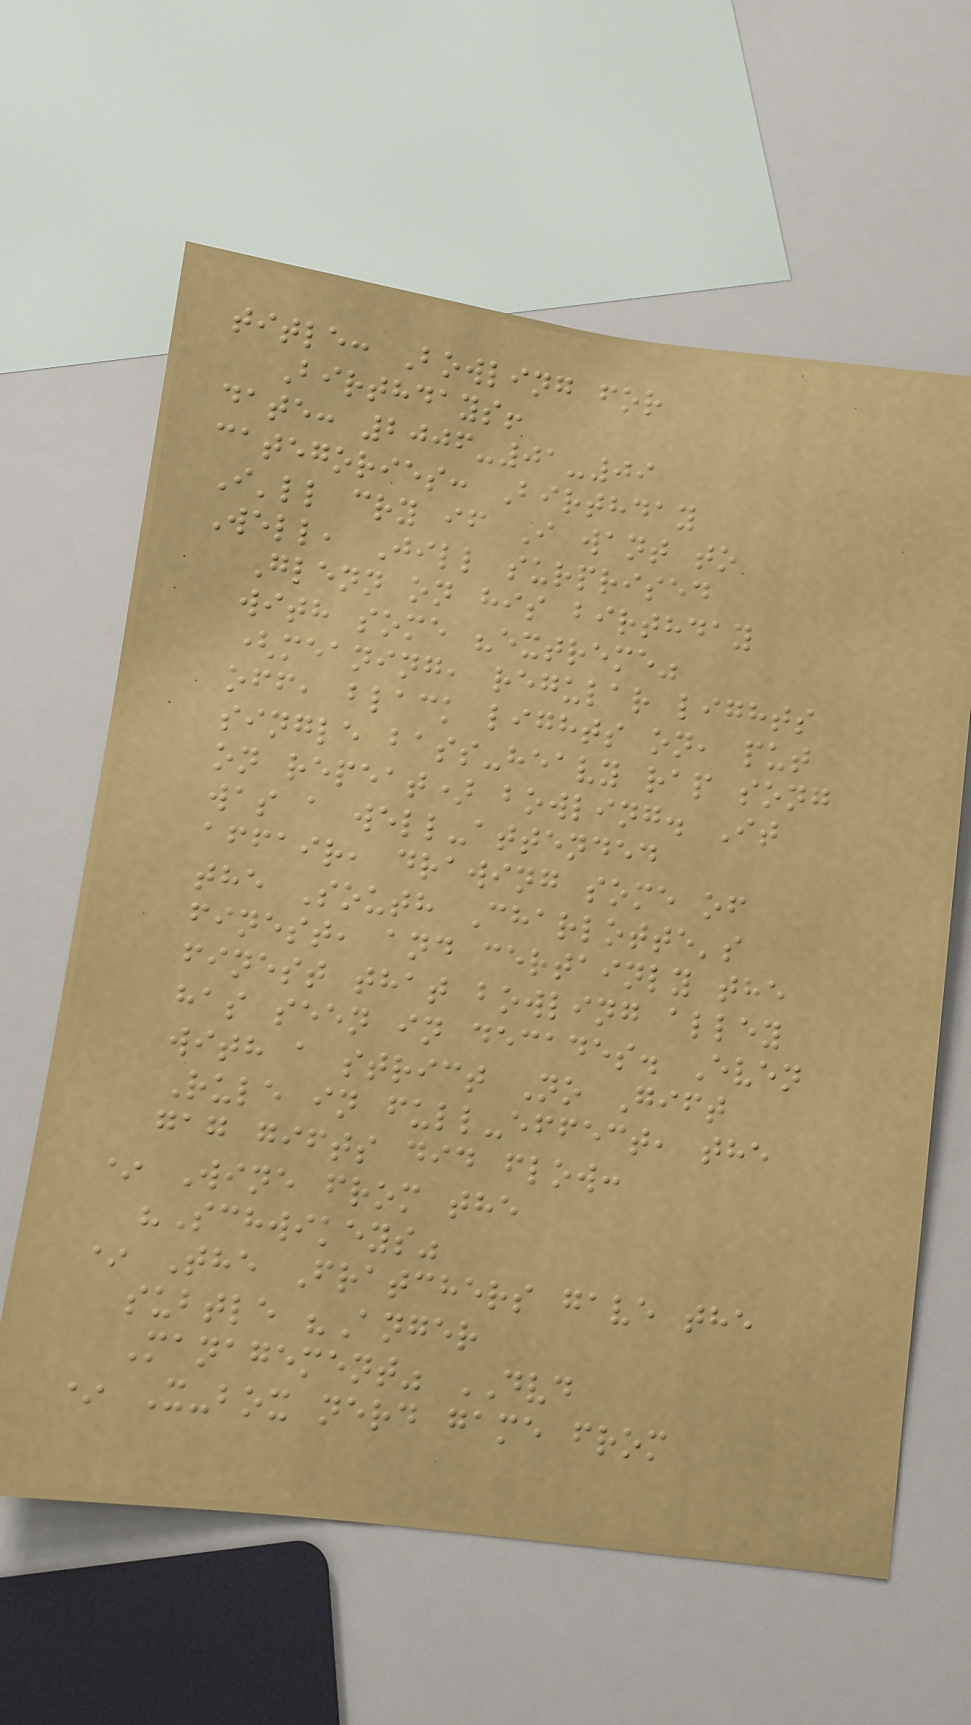title: Bowling for
Birthdays!
date: 2006-01-09
categories: Birthday
I'll cry if I want to
Well, Jill surprised
Glenn on his birthday
with some "extreme"
(meaning, regular lights
off, black lights on, put
single bass-heavy rap song
on repeat) bowling. It
was a well-attended
affair, drawing some of
the South Charlotte's
finest, and certainly the
finest that bowling alley
has seen in decades. Even
with a strict No Gift
Rule in full-effect, the
gag gifts did flow:
* Wine from the
"Schwikeys"
* The Fratchers gave the
subtle "Anger
Management" DVD
* X-box nerd game from
